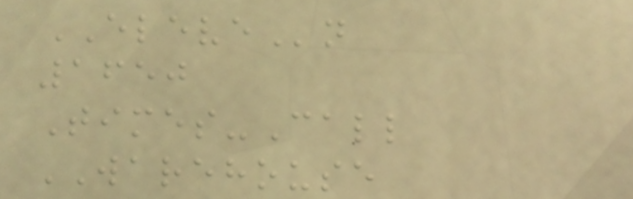ELEVEn
1650
Times-Call
WAREHOUSE
